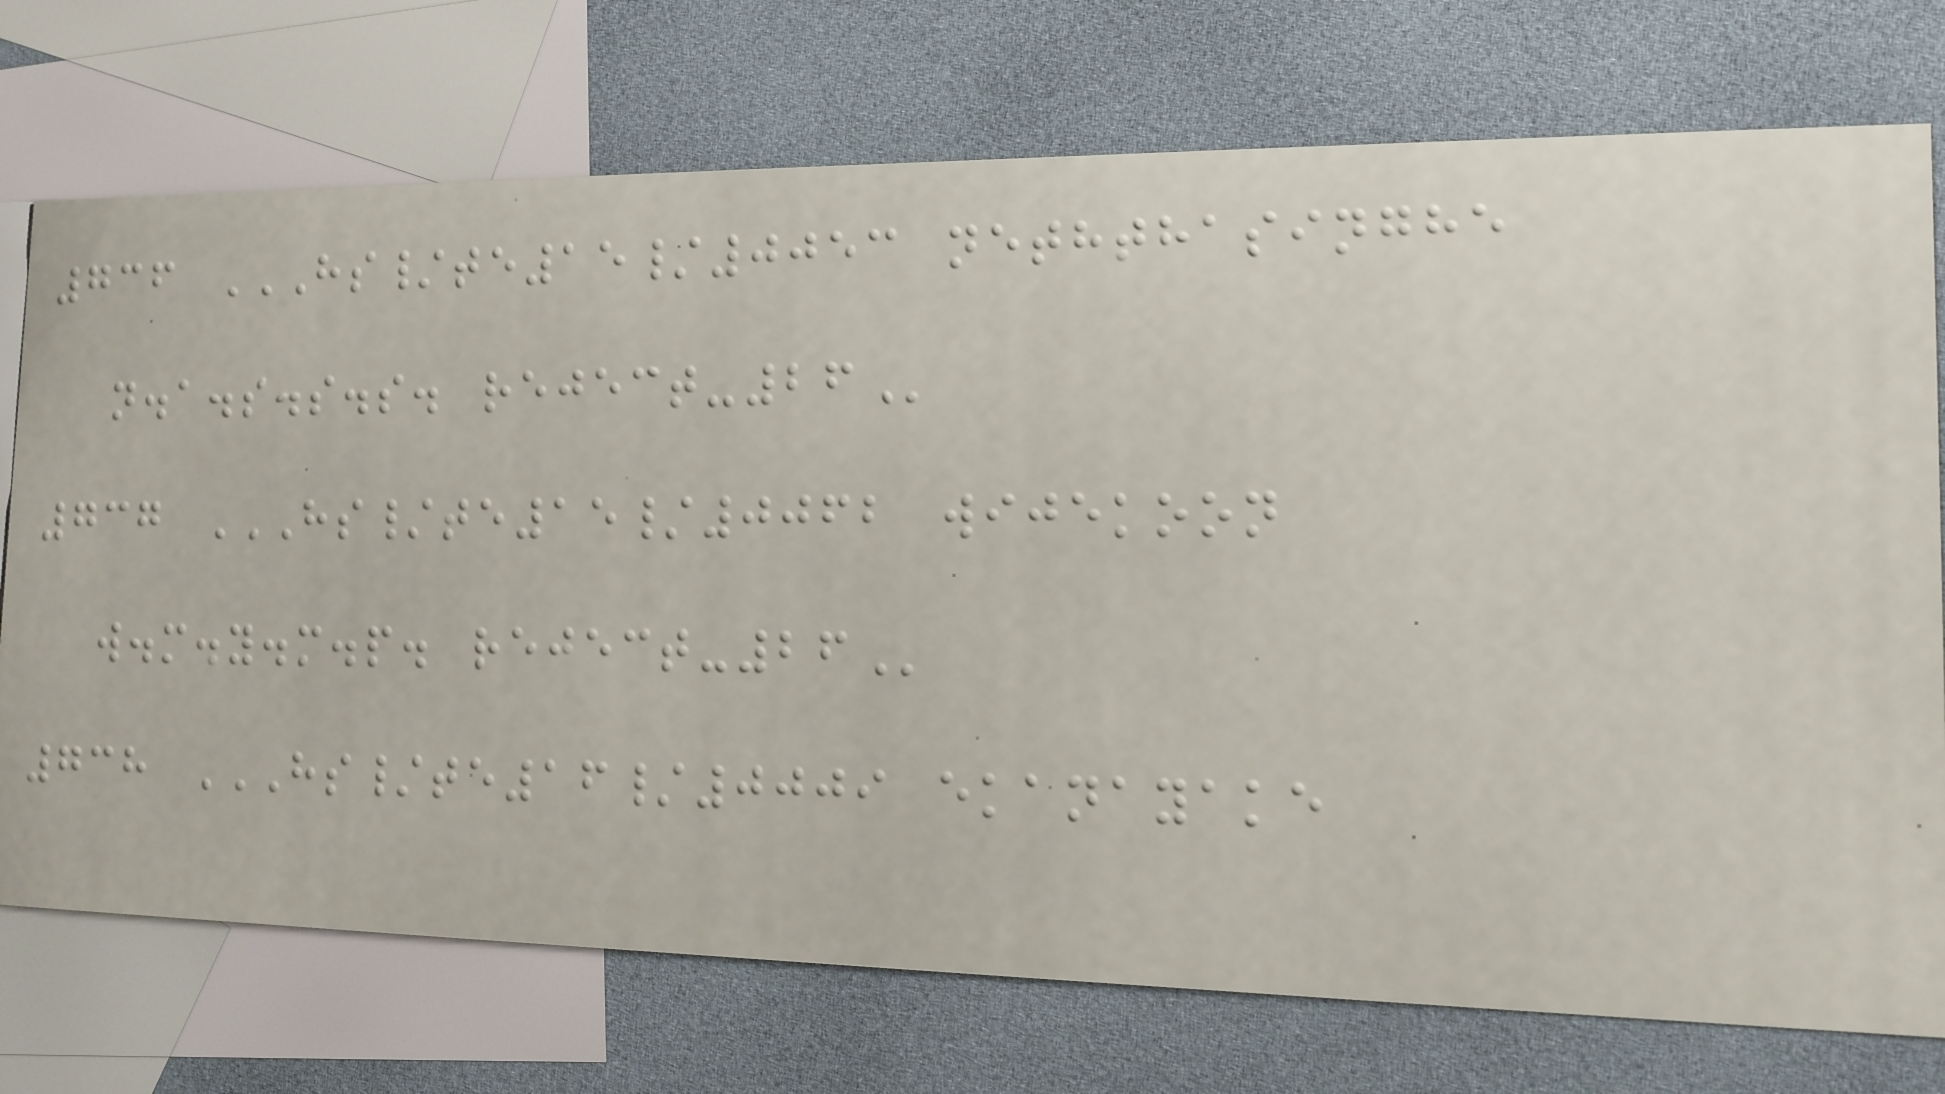736 HS/TE15/0053 NETHTHASINGHE
N.A.S.S.S. REJECT-26
737 HS/TE15/0062 WIJEKOON
W.M.Y.M.P. REJECT-26
738 HS/TE16/0009 EKANAYAKE
